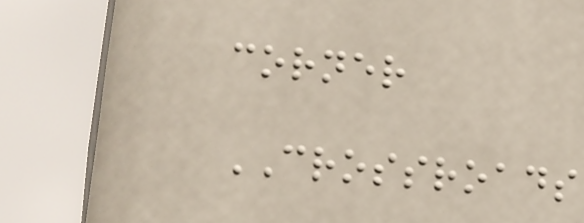corner
CROSSROADS
